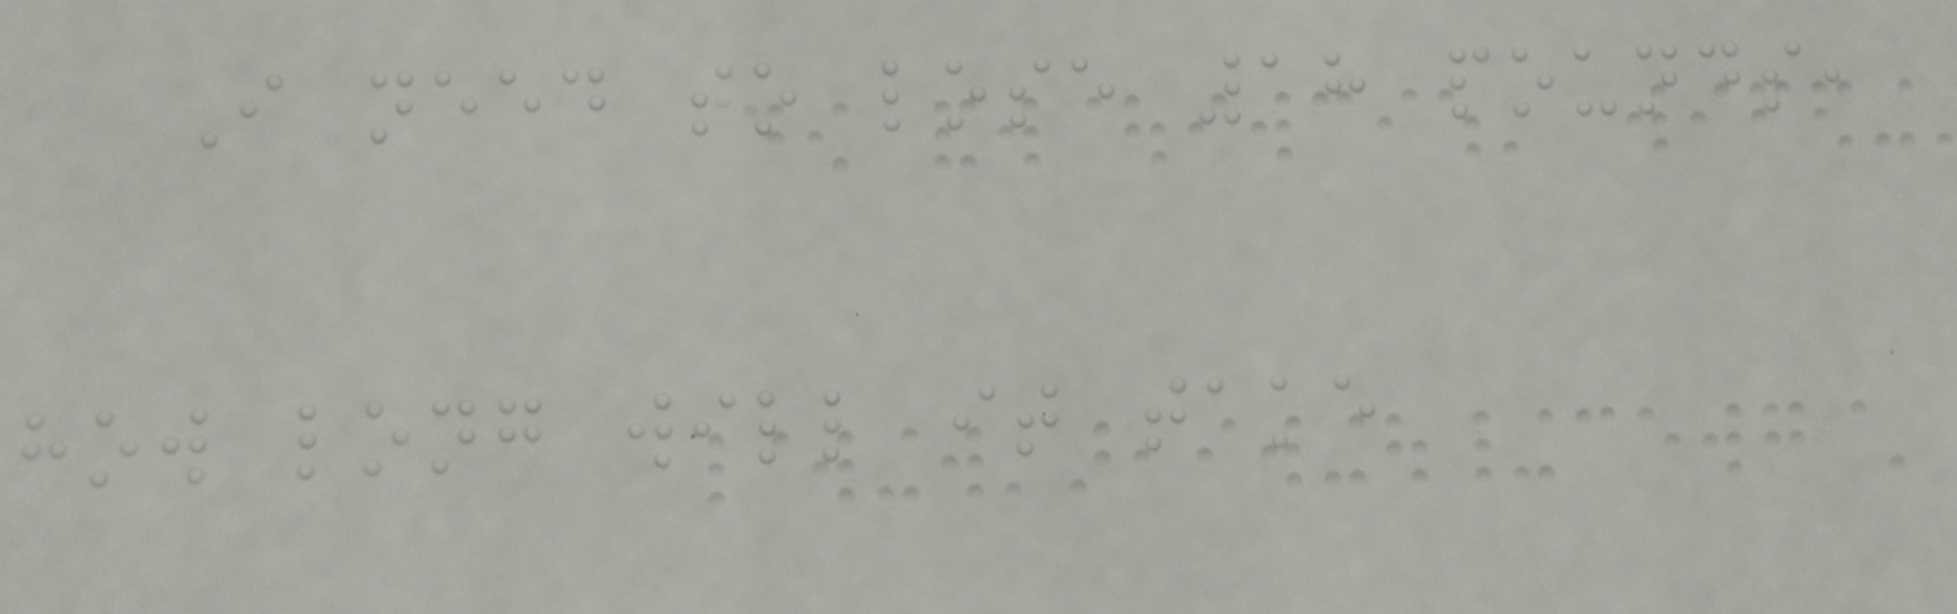I need to lose 18 pounds,
how long will it take
